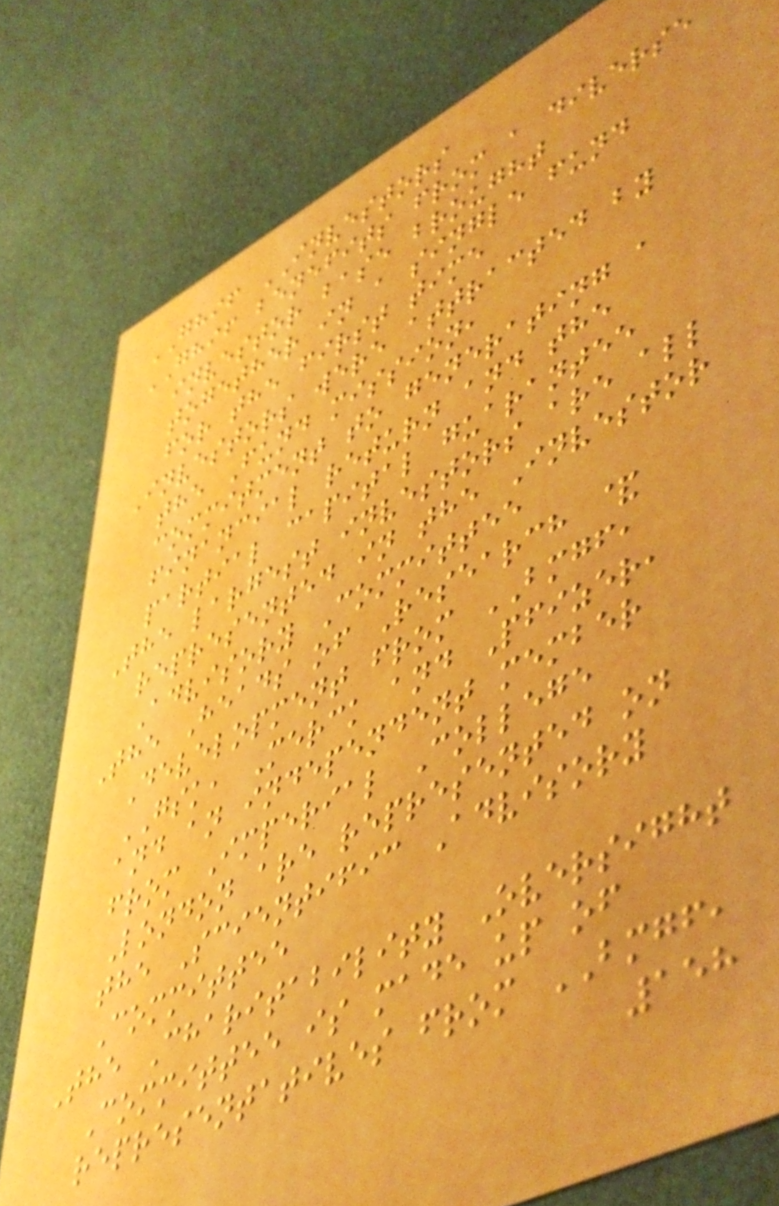GHIF INVESTORS
GHIF benefits from a diverse
investor base brought
together in a single fund
for the first time
Investors were attracted by
the Fund mission,
commitment to generating a
financial return and the
partial capital guarantee
The largest investors are all
represented in the Investor
Advisory Committee
The Heads of Research &
Development from BMGF,
GSK, Merck and Pfizer,
and an independent member
from Imperial College
London are represented on
the Scientific Advisory
Committee
The Charitability Oversight
Committee is made up of
representatives from BMGF,
158
